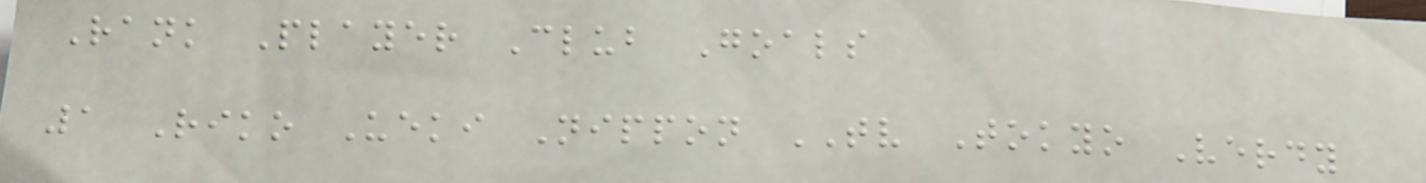Rank Player Club Goals
1 Riko Ueki Nippon TV Tokyo Verdy
